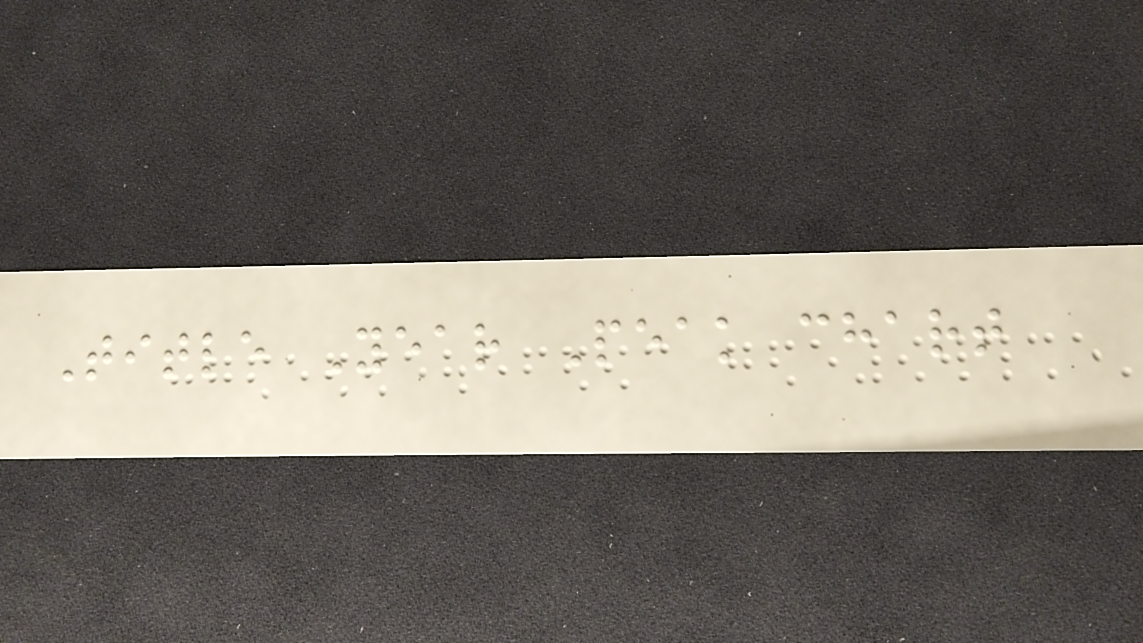Title Year Peak chart
